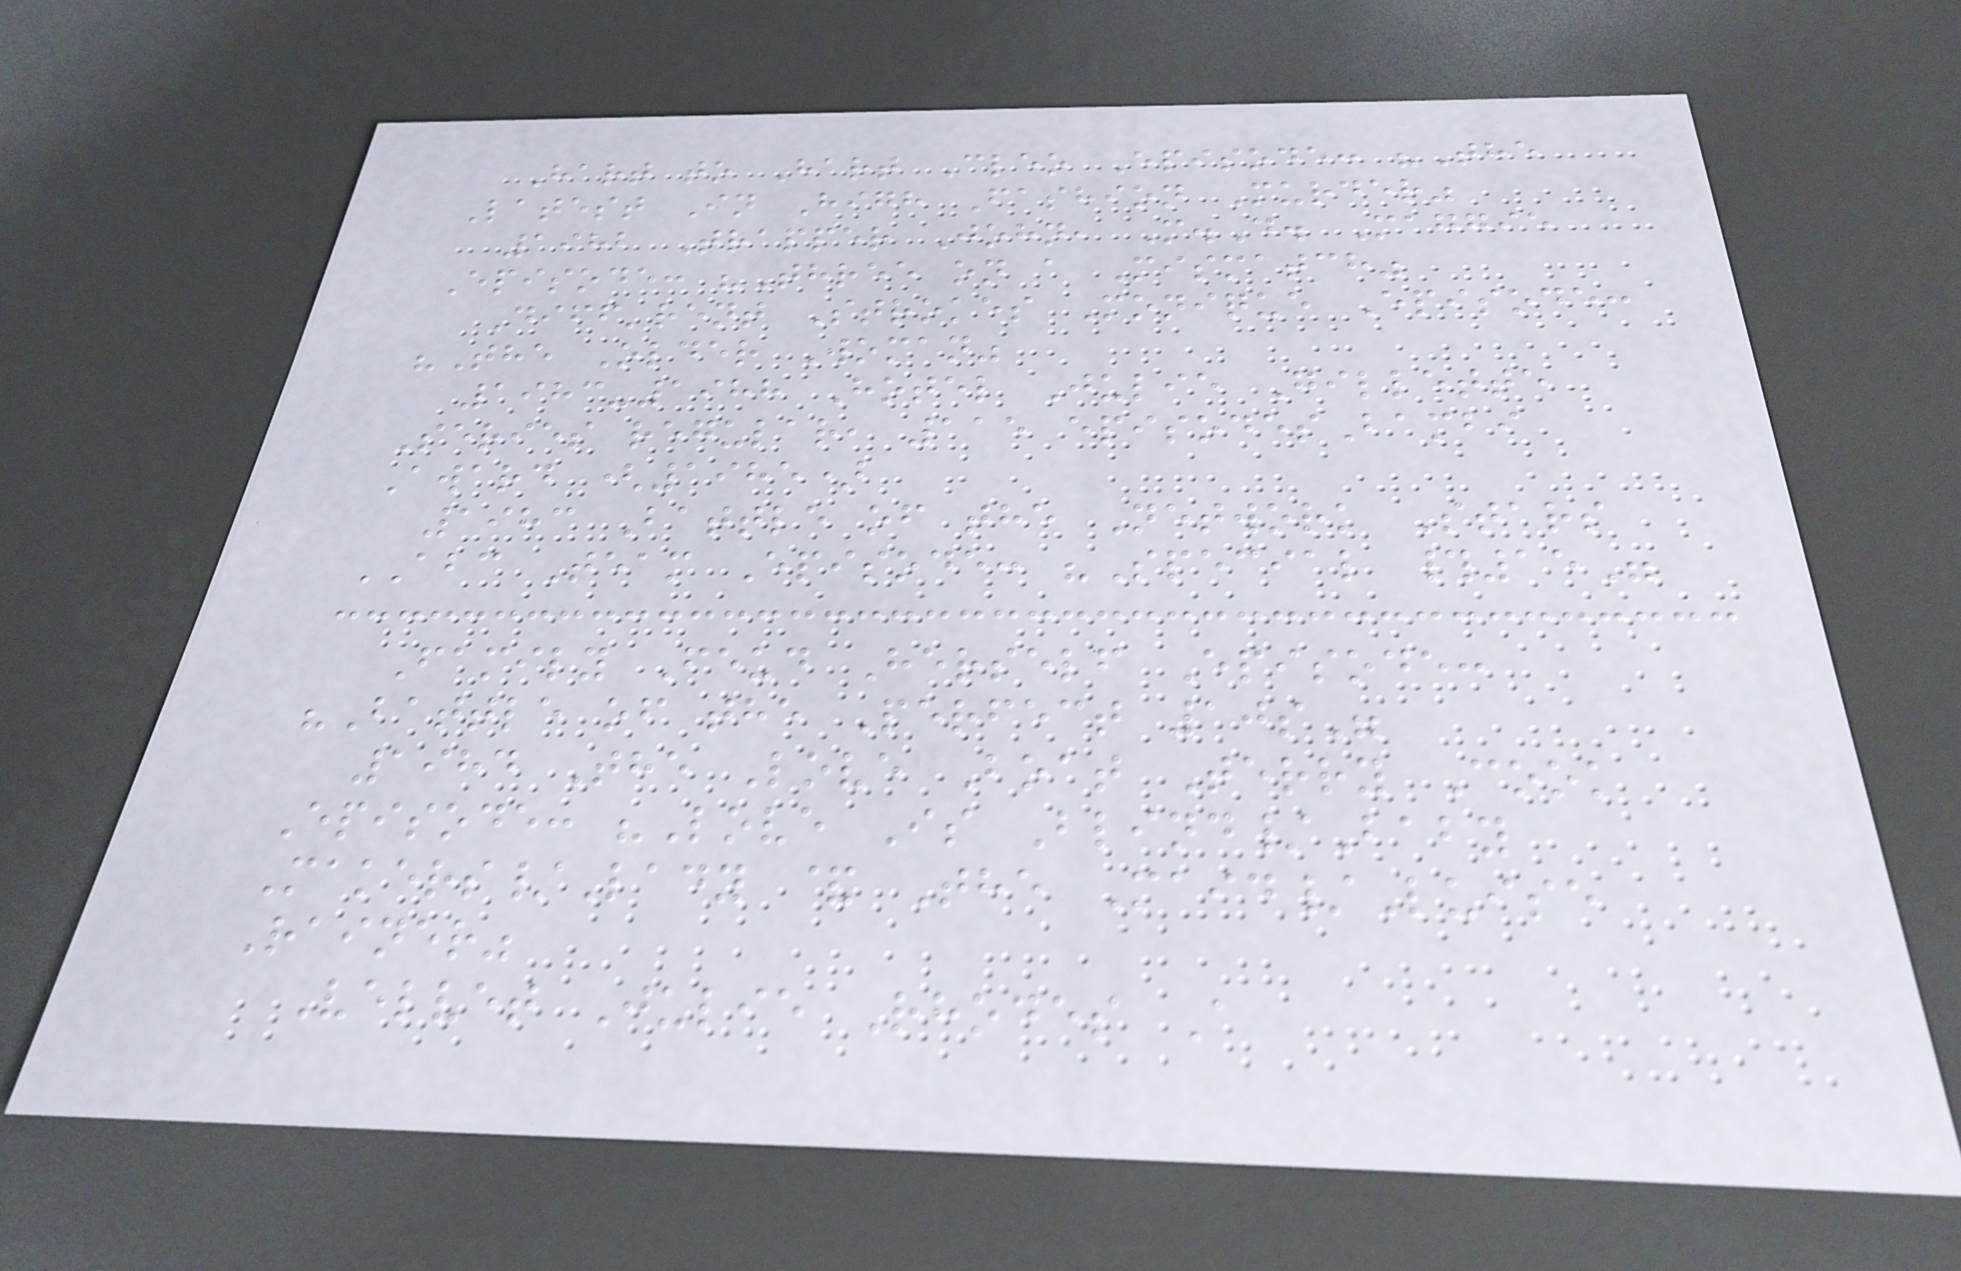Hart to Hart Cleo Episode: "The
Latest In High Fashion Murder"
1982 Trapper John, M.D. Maggie
Episode: "Three on a Mismatch"
Diff'rent Strokes Monique Episode:
"The Older Woman"
1983-1988 Hotel Julie Gillette
Series regular, 115 episodesBambi
Award (1985)
1983 Battle of the Network Stars
ABC Team Episode: "Special #15"
Family Feud Herself Episode:
"Battle of the Perfect 10s"
1984 The Love Boat Terry Cook
Episode: "Love Is Blind/Baby
Makers/Lady & The Maid/Luise
Rainer"
Velvet Julie Rhodes A
